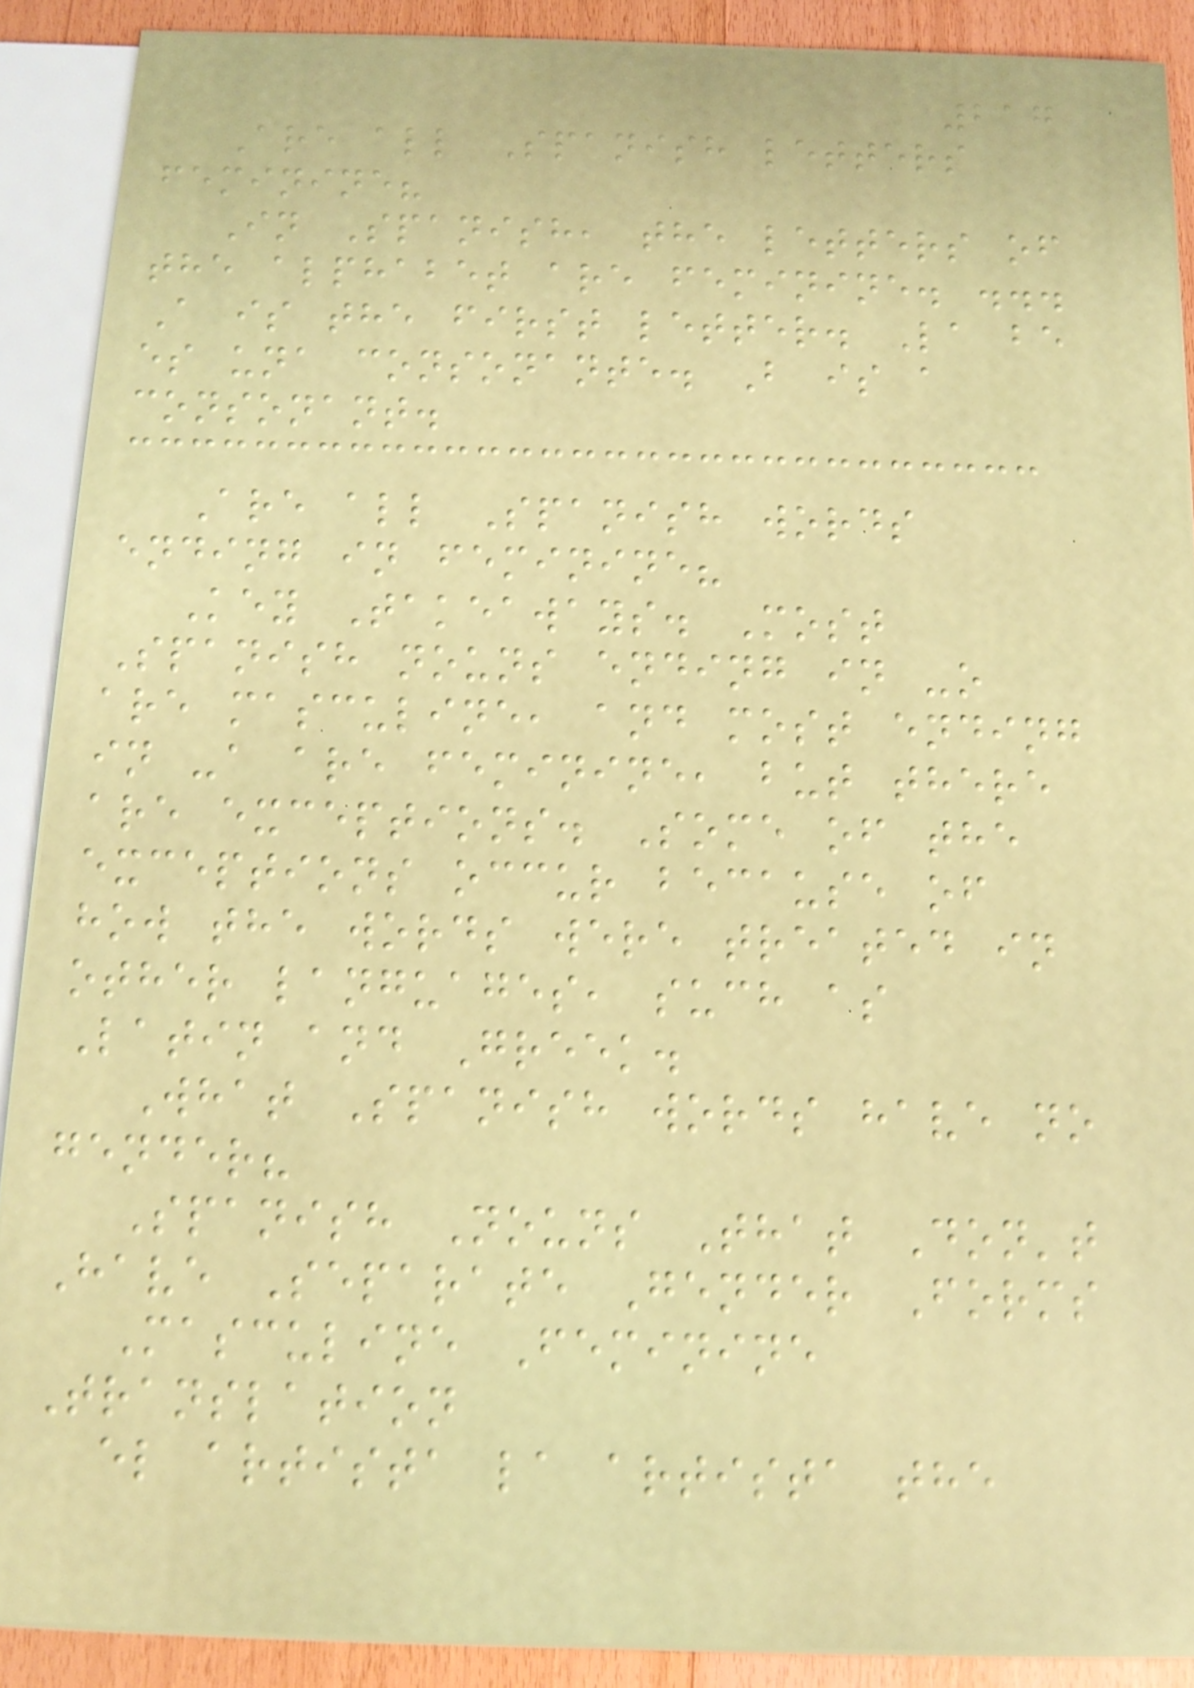217
Are all Spanish letters
feminine?
In Spanish, the letters of
the alphabet are feminine. ...
A is the first letter. La be
es una consonante. B is a
consonant.
Are all Spanish words
ending in feminine?
Key Takeaways. Most
Spanish nouns ending in -o
are masculine, and most ending
in -a are feminine, but there
are exceptions. Some of the
exceptions occur because of
how the words were treated in
other languages, such as
Latin and Greek.
What Spanish words have no
gender?
Spanish Nouns That Don't
Have Separate Gender Forms
Masculine Feminine
Translation
el artista la artista the
